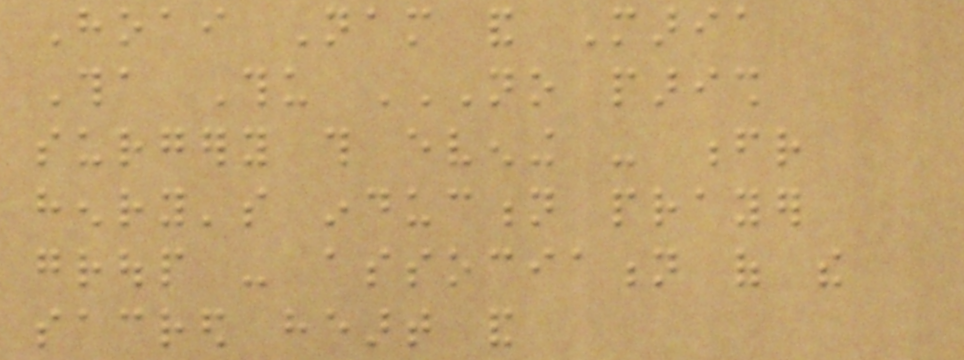Hoai Nam and Maria
Tha Thu NO PARISH
SURGERY THIS EVENING - FR
HENRY'S INDUCTION PRAYER
GROUP - ASSOCIATION OF THE
SACRED HEART AND
